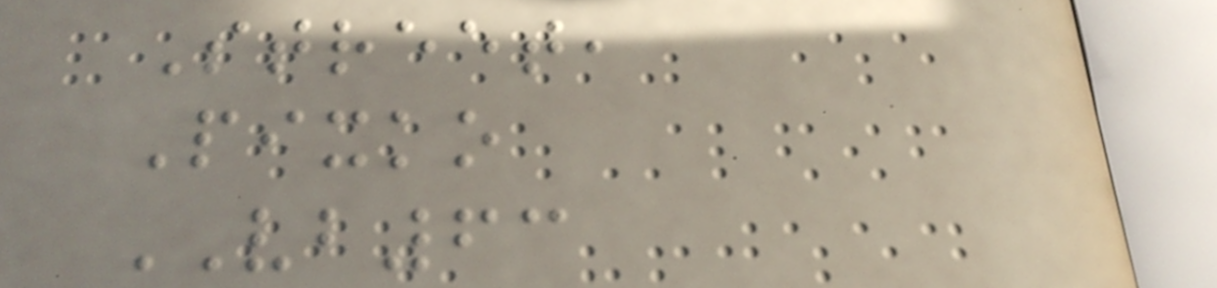Street,
Pixko
VB63
